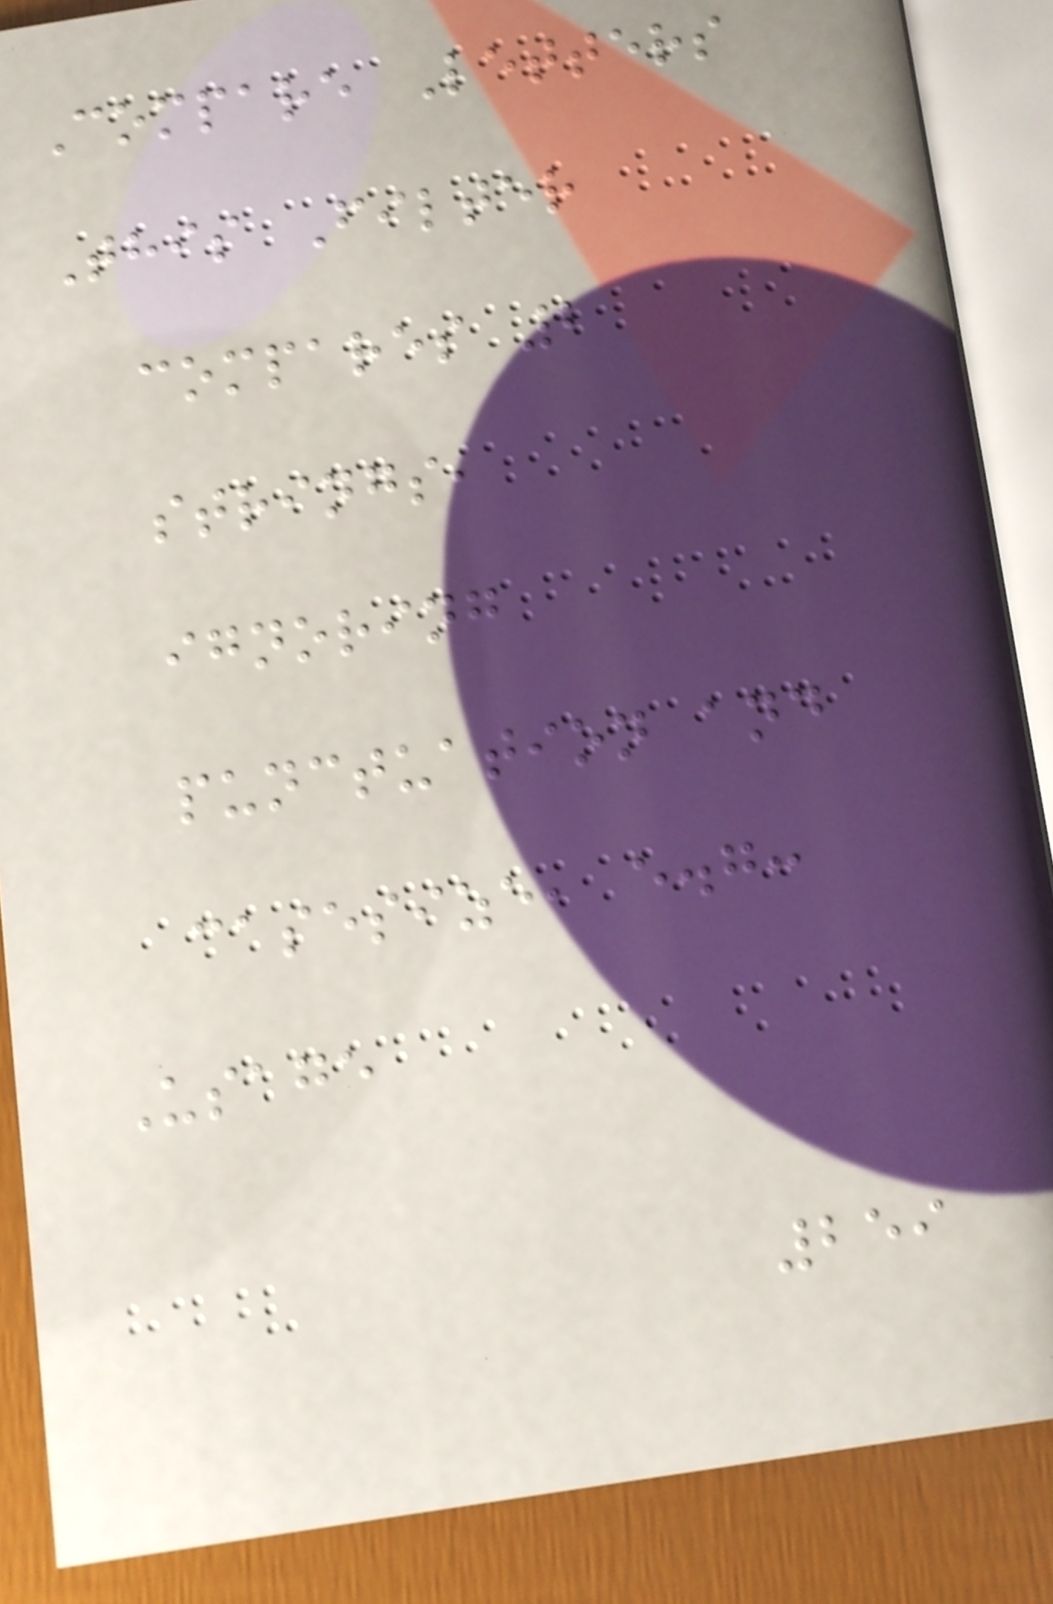Compare Letters
This Filter
compares 2
strings,
ignoring
punctuation and
casesize, e.g:
Usage
259
